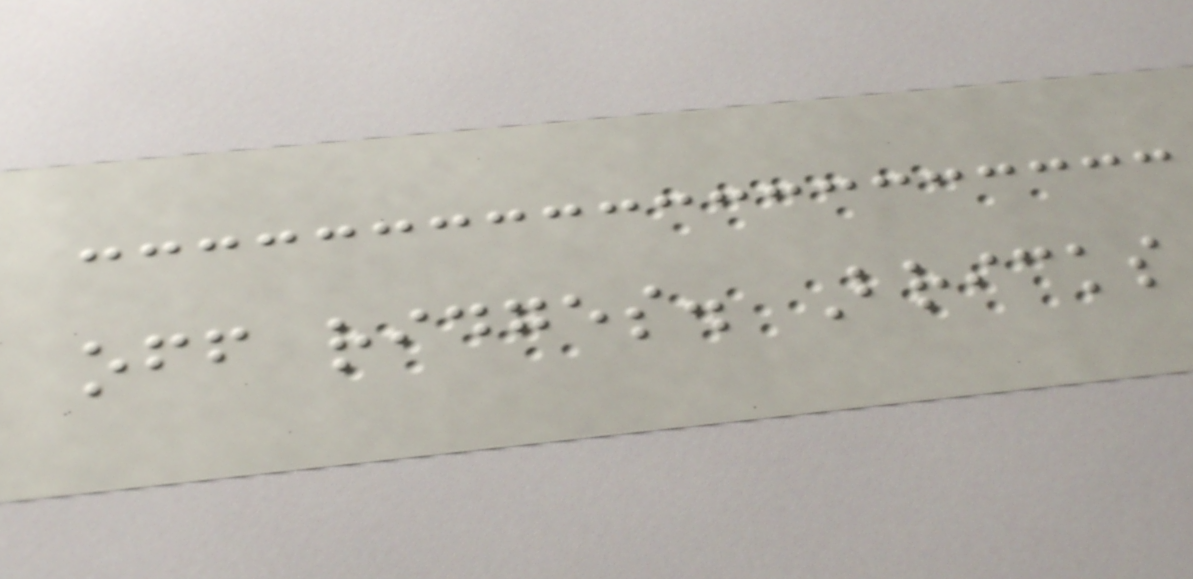off ridges. Bricks
